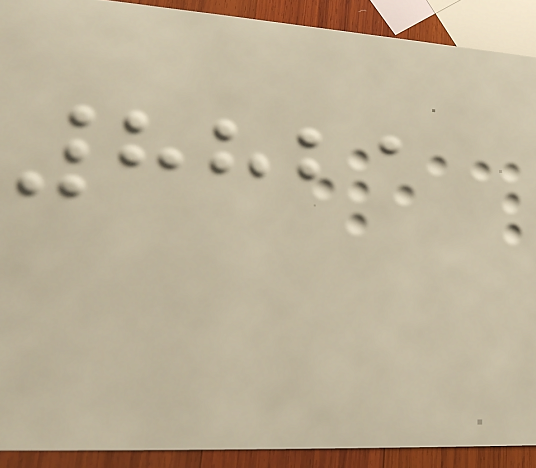8821
